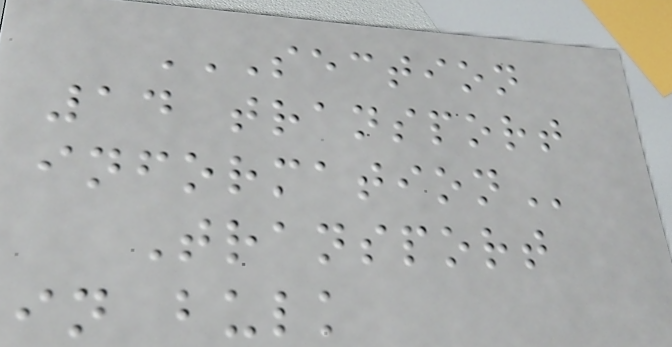SECTION
14 TRANSPORT
INFORMATION
Transport
in bulk
